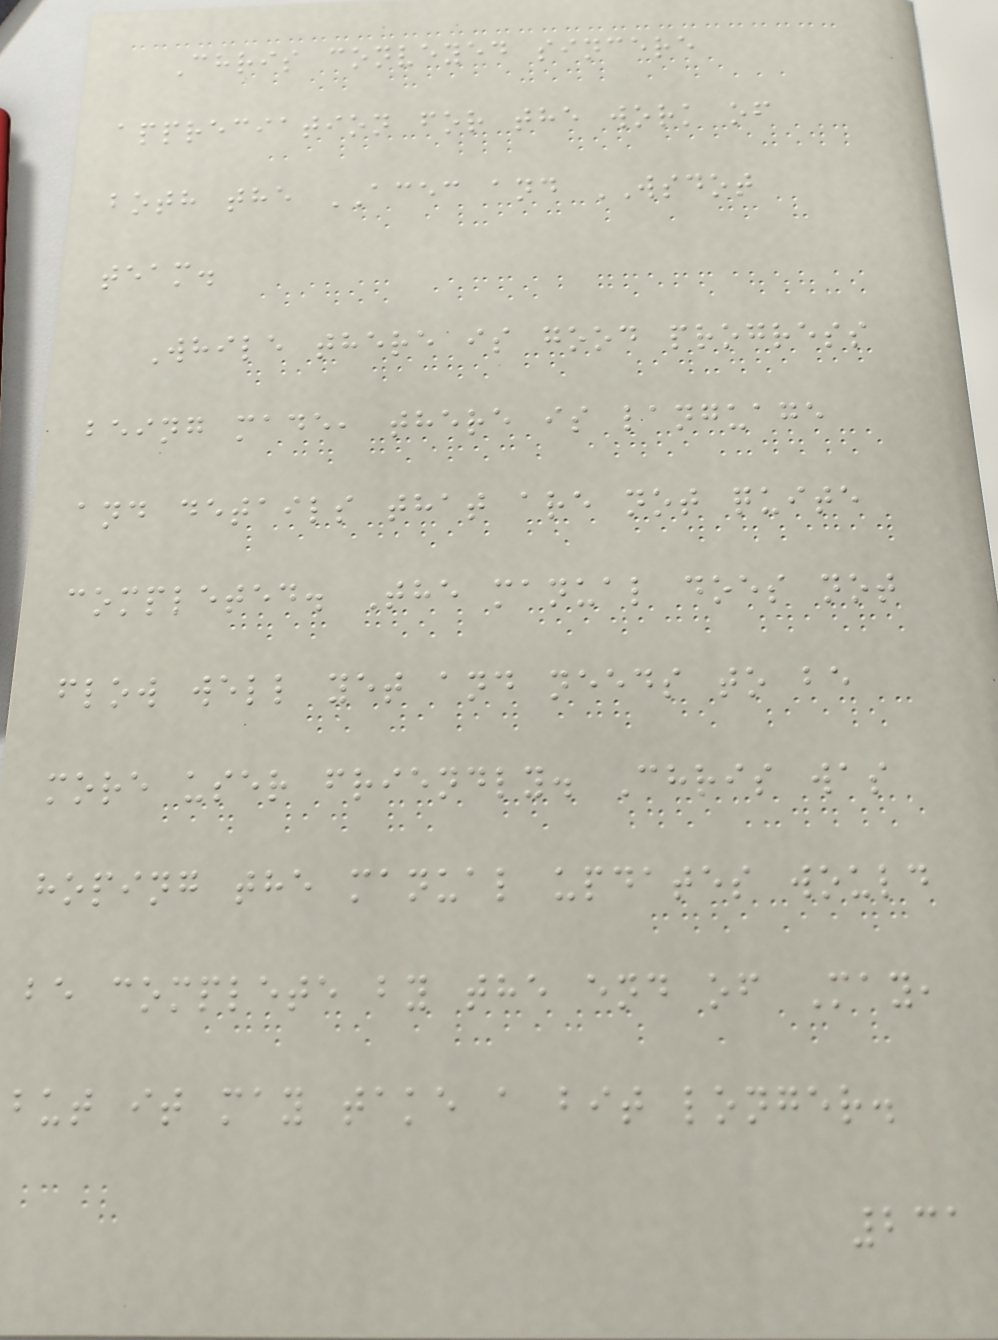Chris conveyed sincere
appreciation for the work of
both the ACEC and WSDOT
team.
While there is good progress
being made, there is language
and details that are not quite
completed. The manual does not
flow well yet and needs to be
more user friendly. Chris was
hoping the manual updates would
be complete by the end of May,
but it may take a bit longer.
231
